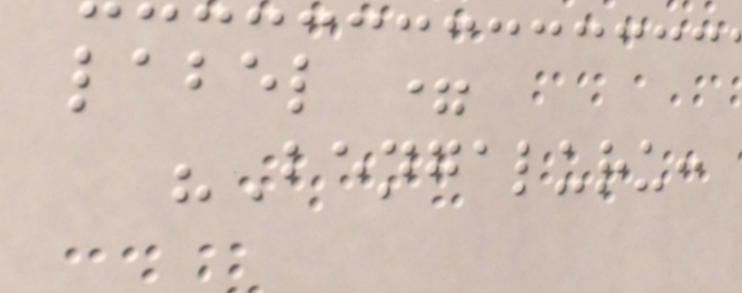label =
"Bengaluru:
